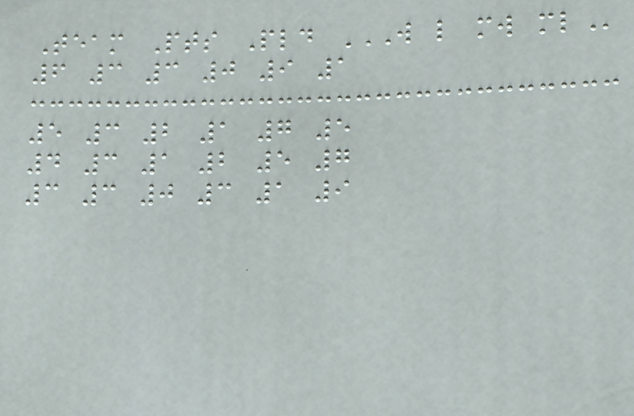Team Pts Pld W L MW ML
6 3 3 0 9 1
5 3 2 1 7 5
4 3 1 2 5 7
3 3 0 3 1 9
